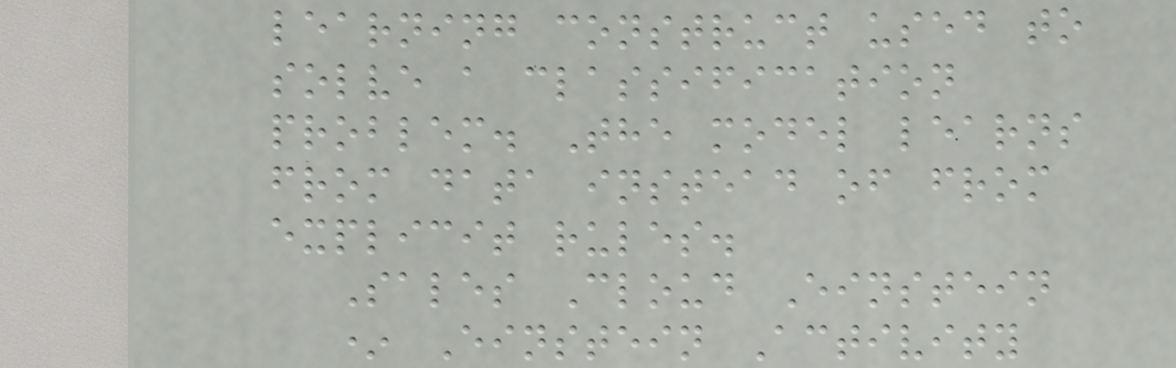learning construct used to
solve a classification
problem. The model learns
from data instead of from
explicit rules.
Sales Cloud Einstein
* Einstein Activity
